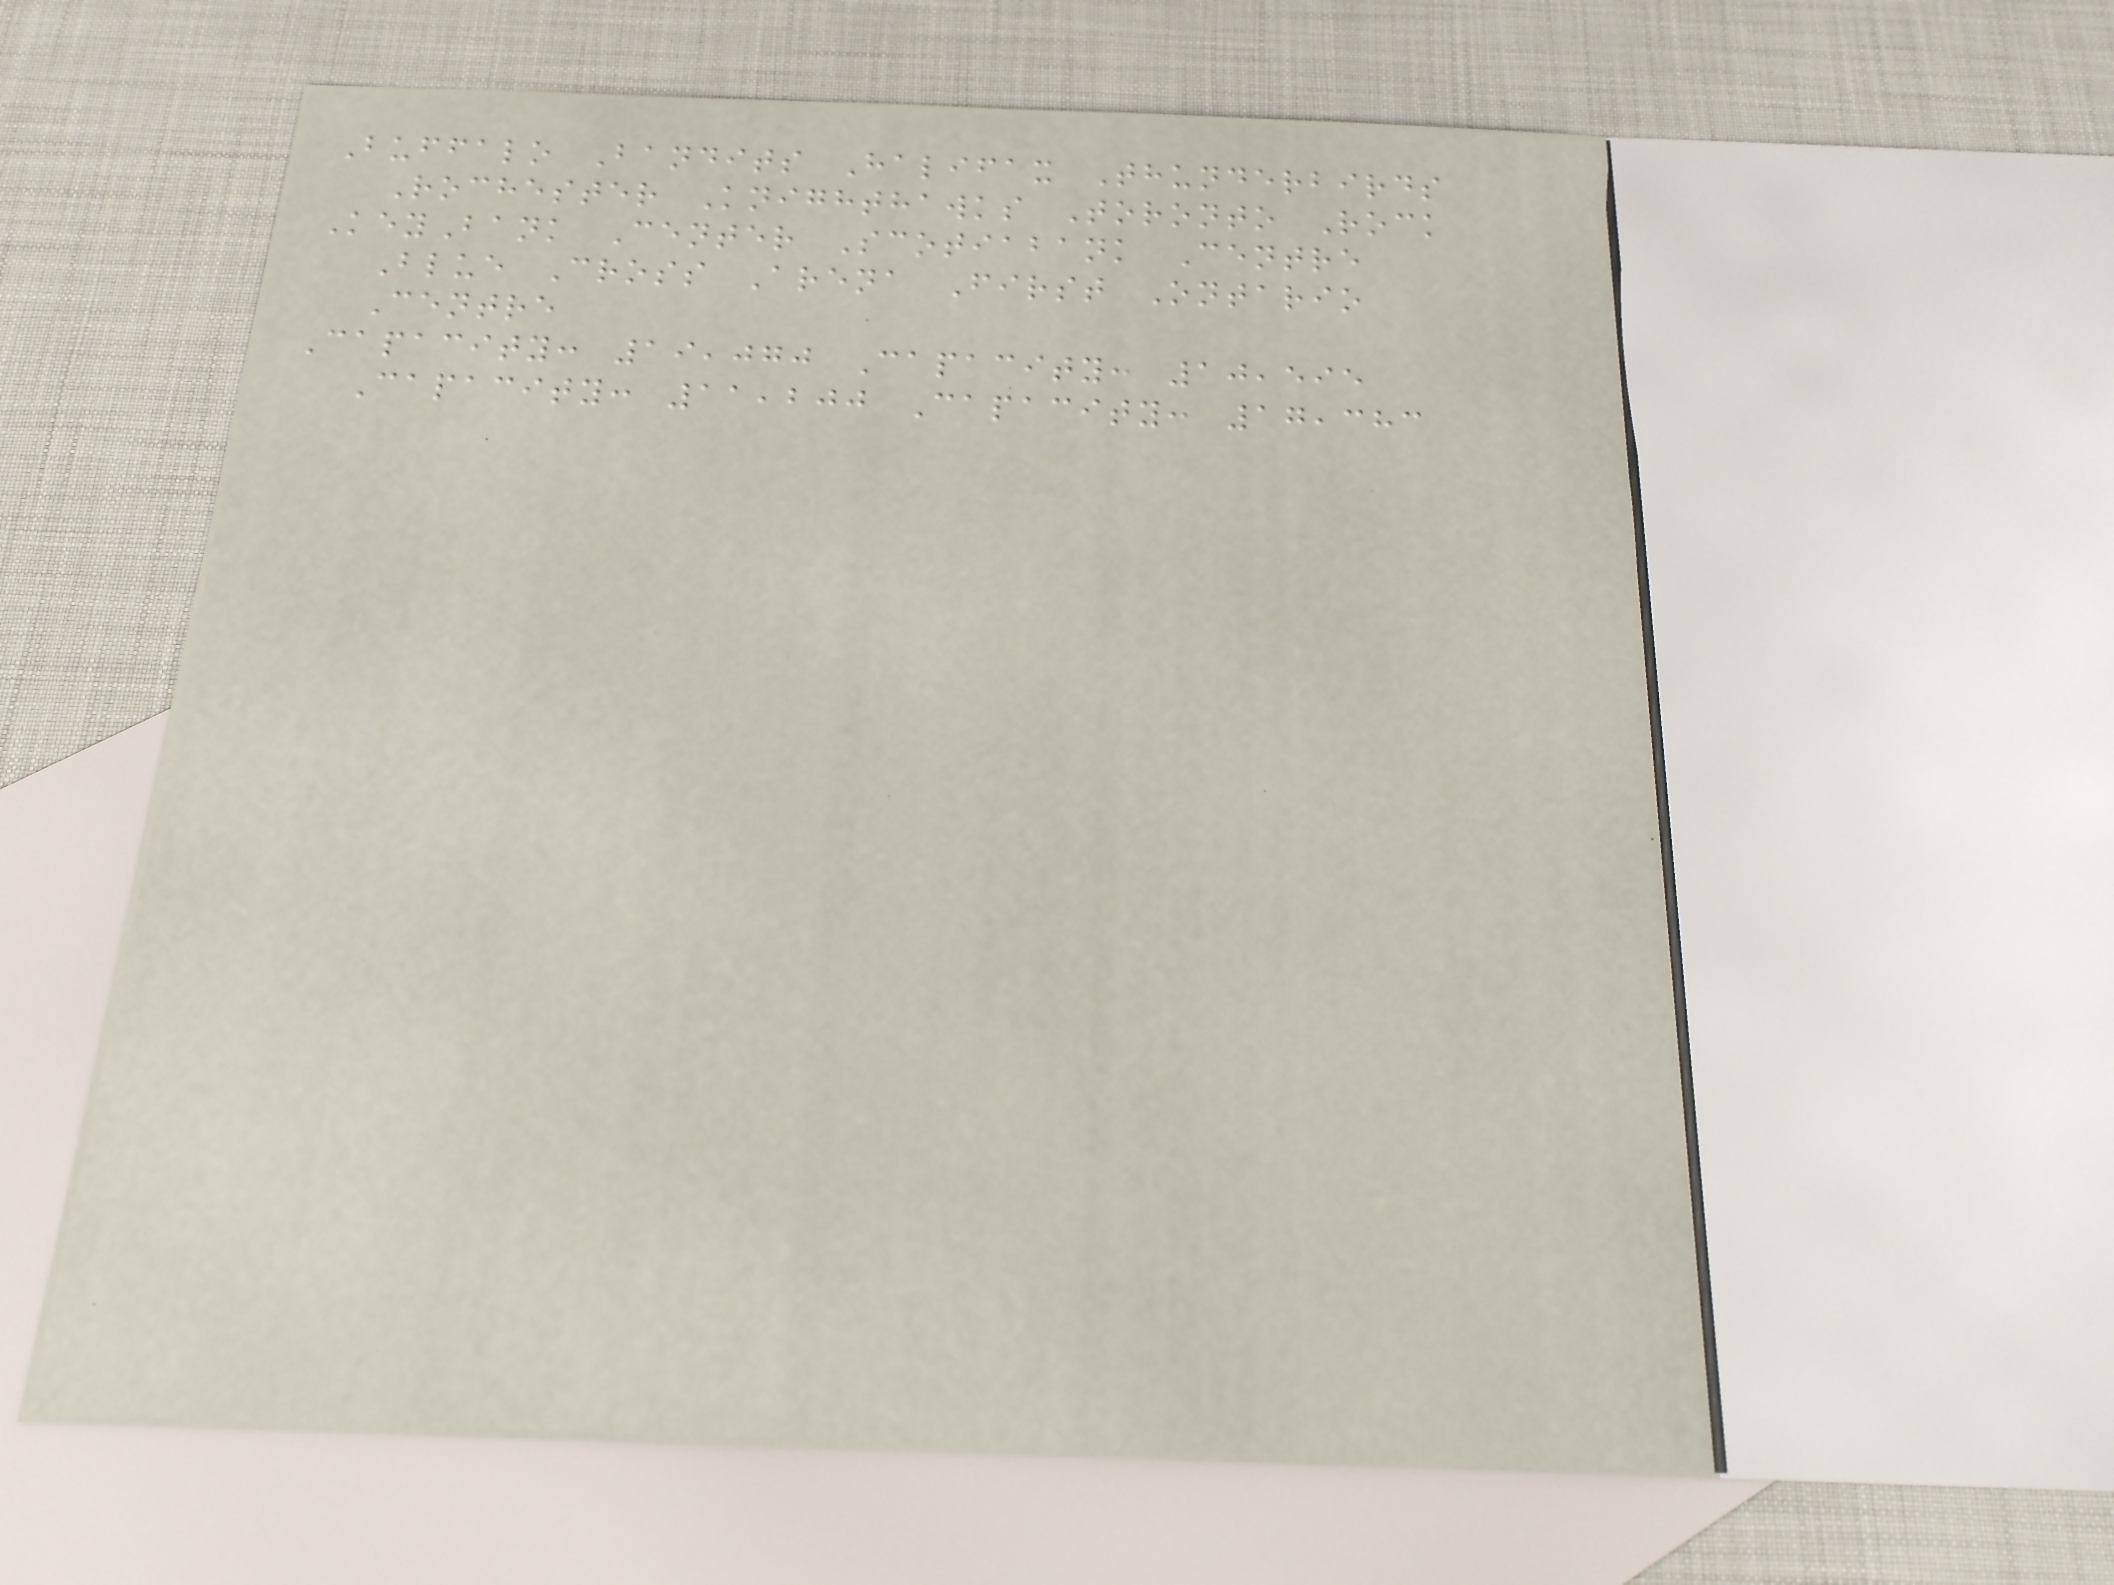Buffalo Bandits Halifax Thunderbirds
Rochester Knighthawks Toronto Rock
KeyBank Center Scotiabank Centre
Blue Cross Arena First Ontario
Centre
Capacity: 19,070 Capacity: 10,595
Capacity: 11,200 Capacity: 17,383
